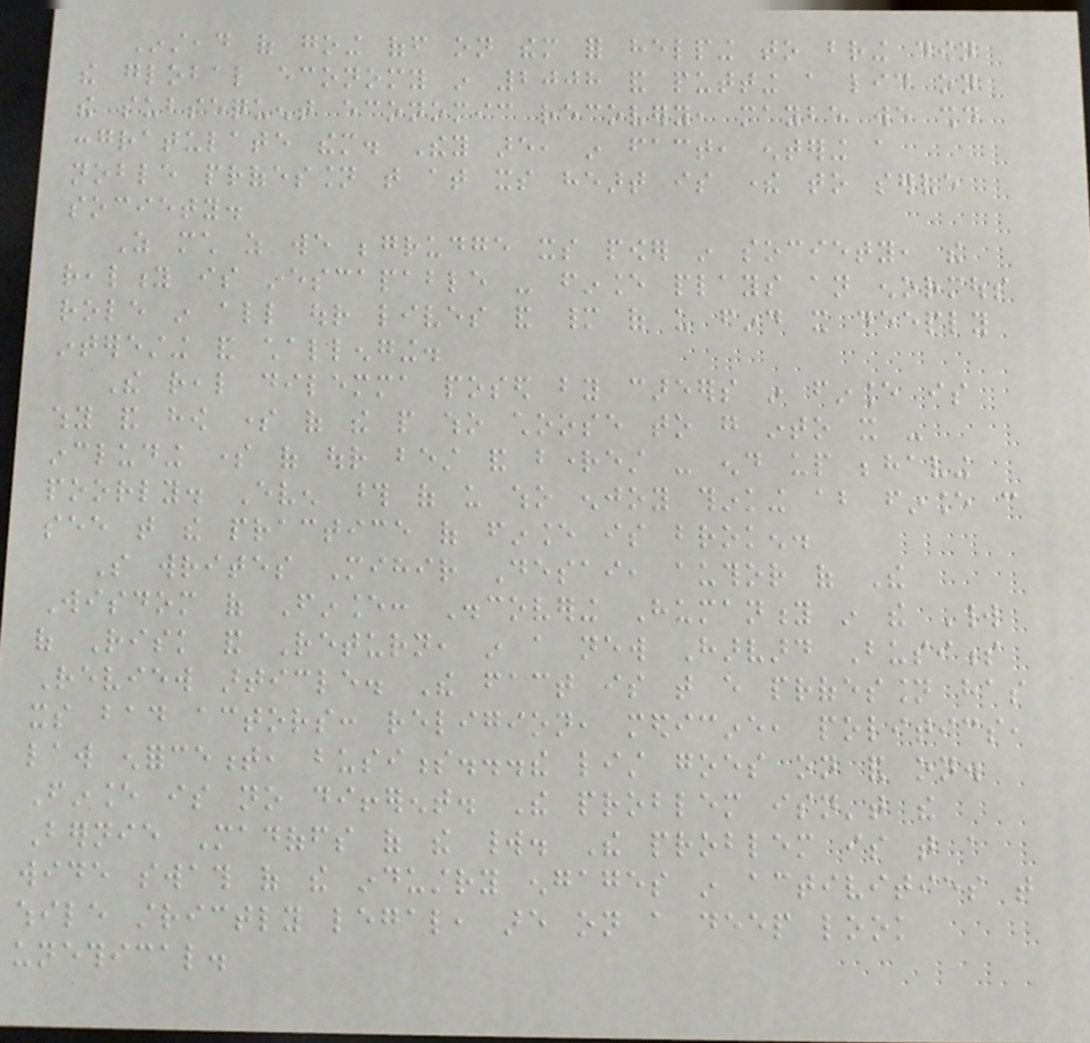Instead of going off on them for helping to bring down
the global economy in 2008 and putting a lid on
the subsequent economic recovery, maybe we should
congratulate them. They are, in fact, entering a
noble profession that at its heart is there to serve
society.
As much as we begrudge its power in society, the
reality is inescapable - finance plays an enormous
role in all our lives and many of us find it deeply
interesting and challenging.
The real dilemma posed by careers in finance is
why and how some of the people who choose to go into it -
including some of our best and brightest - end up behaving
poorly. Even those of us who enjoy thinking about finance can
see that the practice of finance is broken.
So writes Mihir Desai, author of The
Wisdom of Finance: Discovering Humanity in the World
of Risk and Return, in a new Harvard Business
Review article. The fact is that every profession has
its bad actors: religion, medicine, politics,
law enforcement, business...the list goes on and on.
Finance is no different. The problem isn't the
Bernie Madoffs of the world. The problem is that a
wide swath of the industry engages in activities that
while strictly legal, are on a deep look
unethical.
